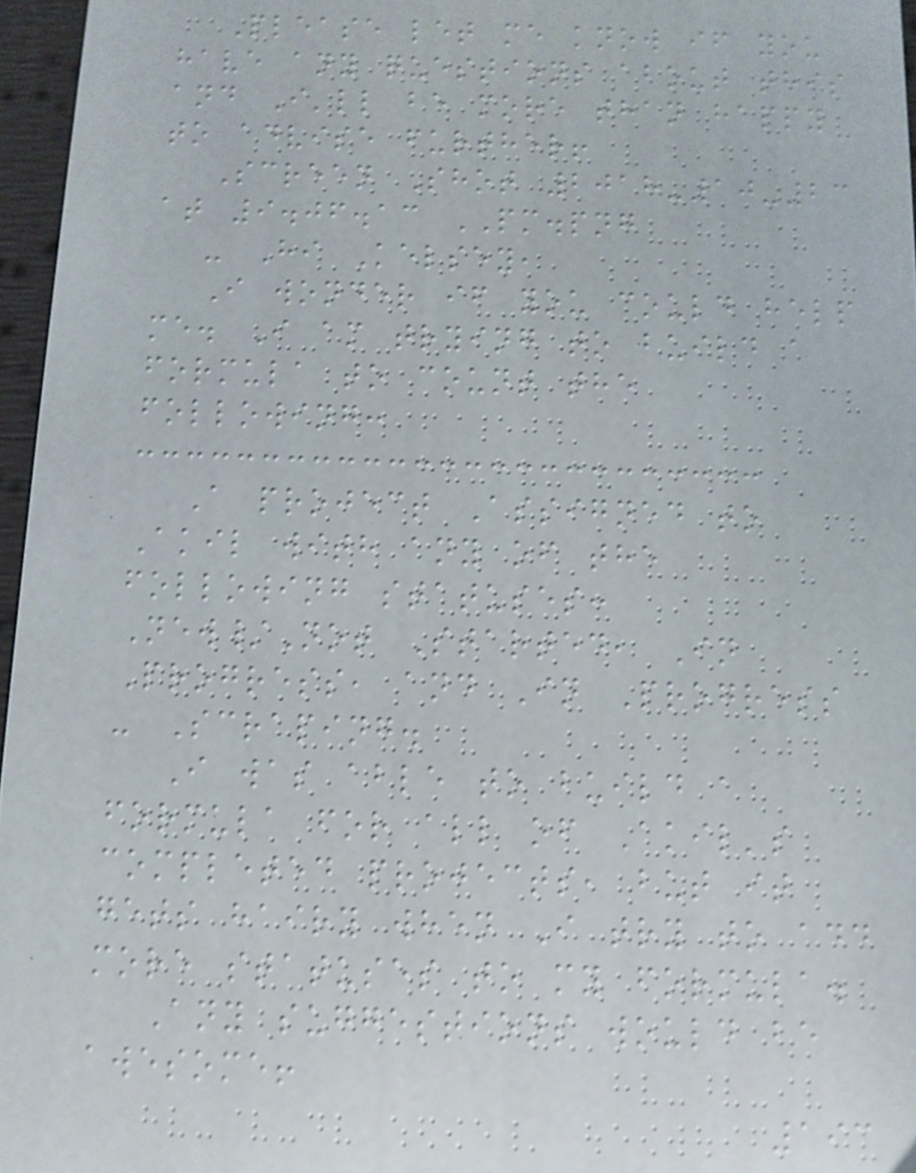Please let me know if you
have any questions about this
and I'll be more than happy
to advise further!
Screen Shot 2018-10-23
at 9.06.13 PM.png
- Hi Kelsey,
I wonder if you could help
me. I am trying to build a
formula to count the
following:
A project Assigned to
Akil with any of the
following statuses:
New/Not Started, In
Progress, and In Progress
- Scraping.
I was able to build a
formula for all of Akil's
completed projects, but it
gets hairy when I try to add
more statuses to my formula.
Any suggestions would be
awesome!
193
